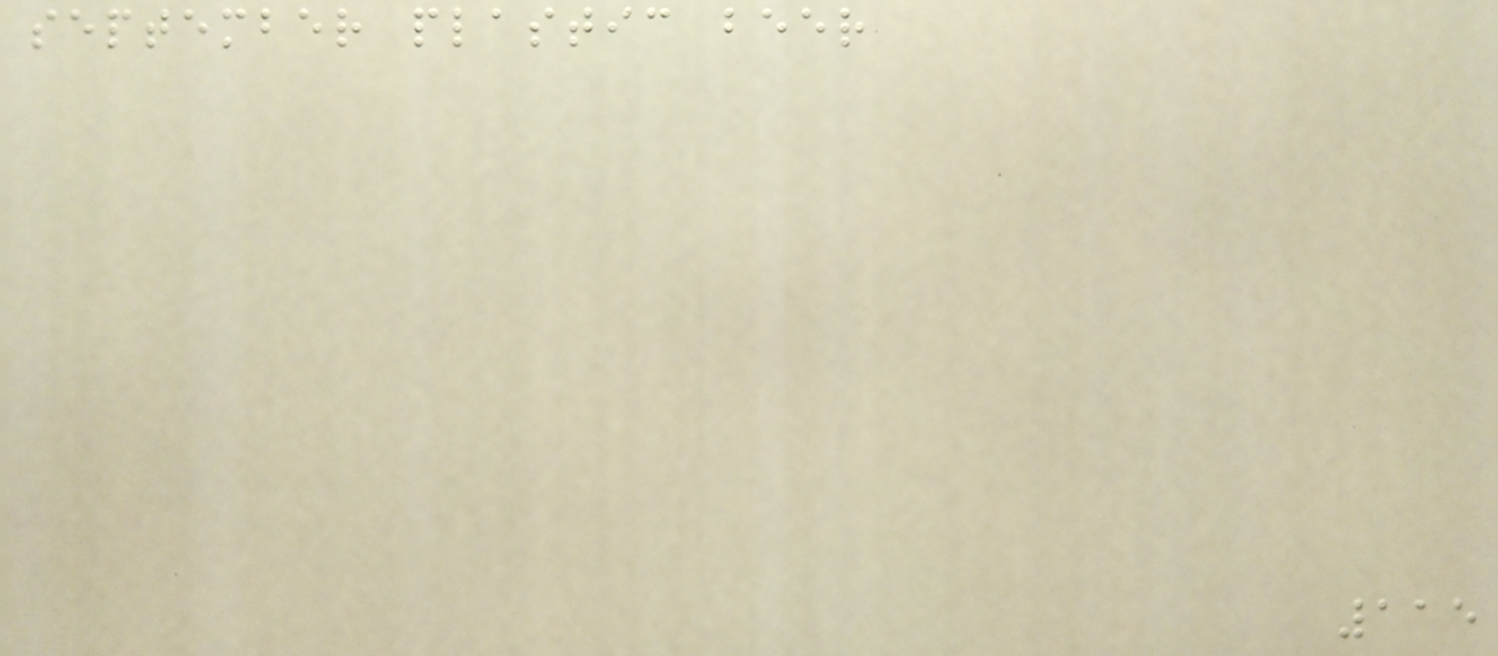september plastic beer
115
